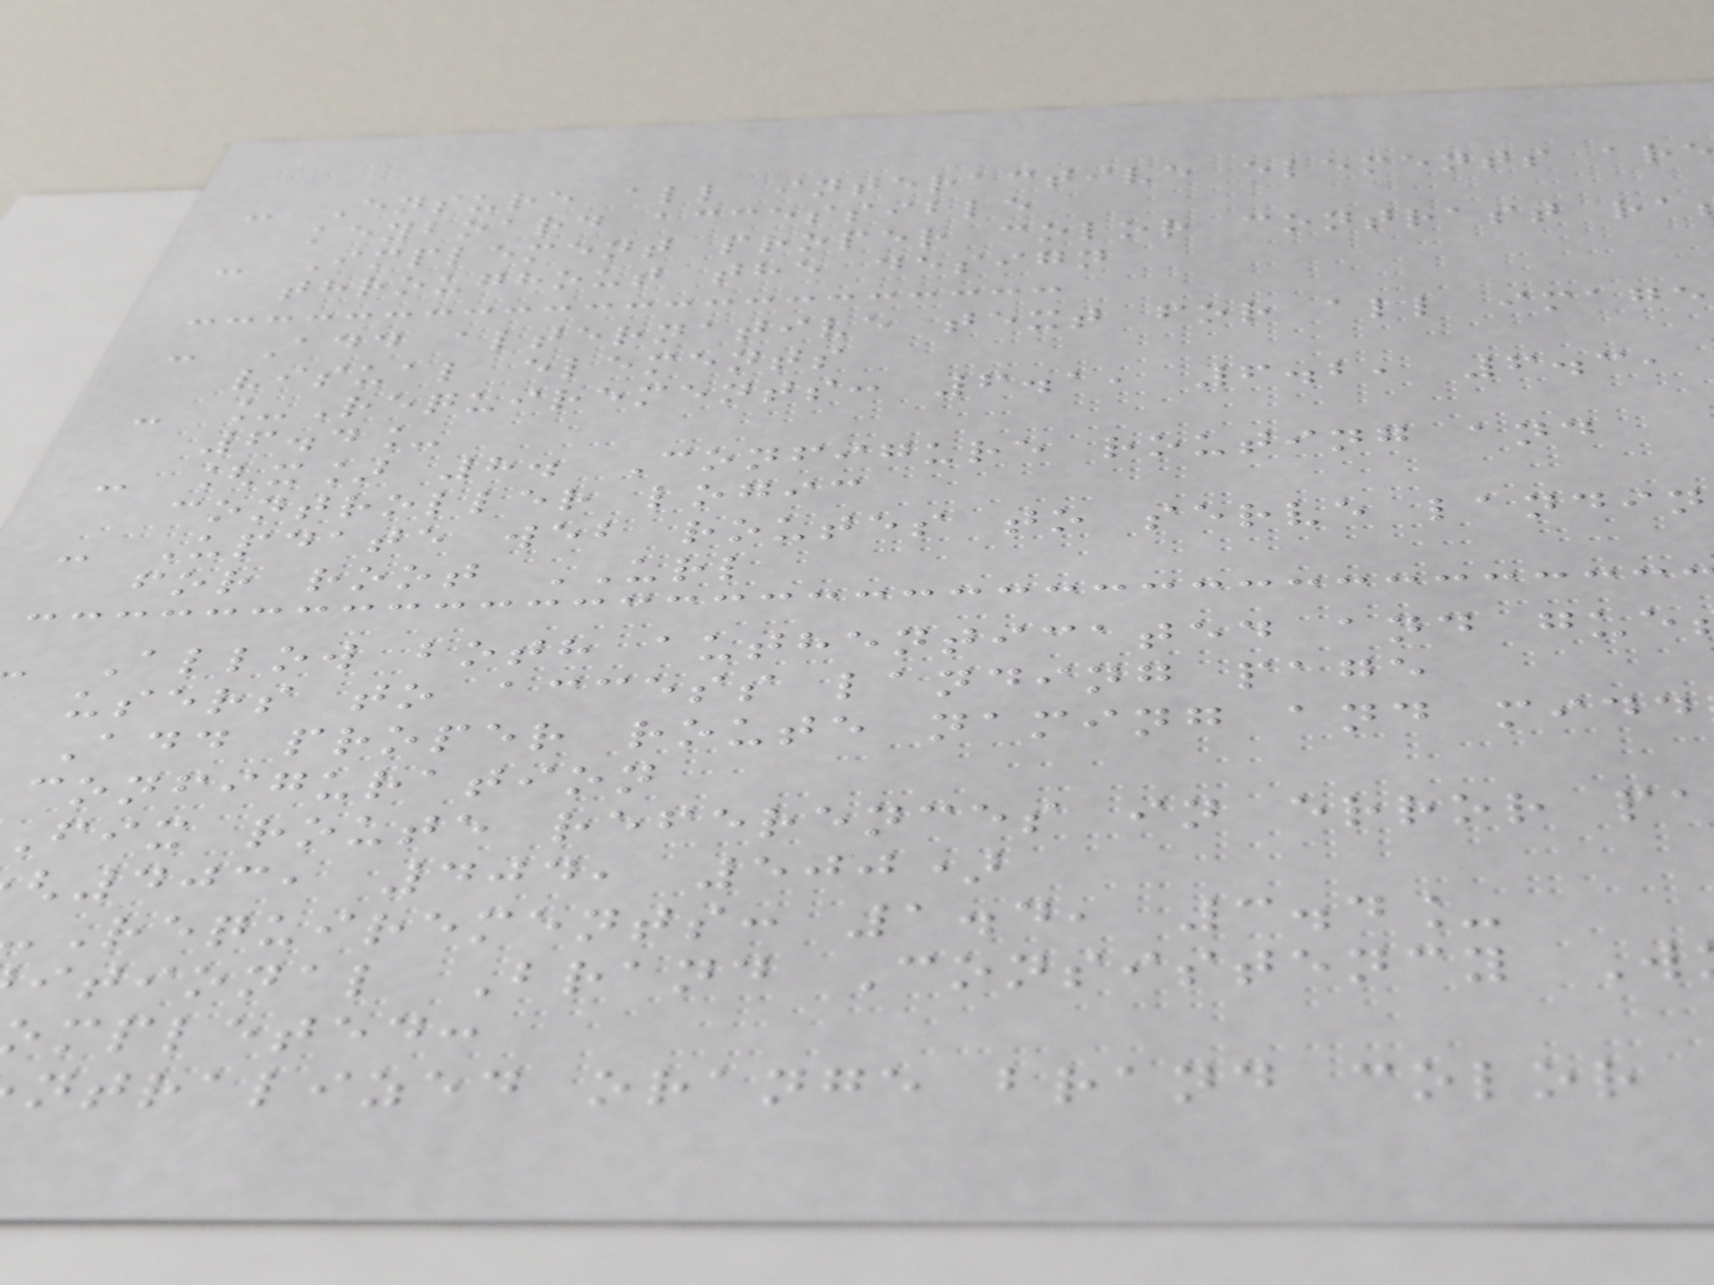- Ensure all interactive elements are
keyboard accessible
- Implement proper color contrast ra
throughout the design
- Add alternative text for all image
visual elements
- _Requirements: 6.1, 6.2, 6.3,
6.4_
- [x] 8. Configure routing and
controller logic
- Update web routes to serve landin
for root URL
Allow both authenticated and gue
users to access landing page
Add proper route naming and midd
configuration
fix route references in error pa
403, 404, 500)
Requirements: 1.4, 3.4_
itional Brand Consistency W
mpleted:
ntralized orange brand color
